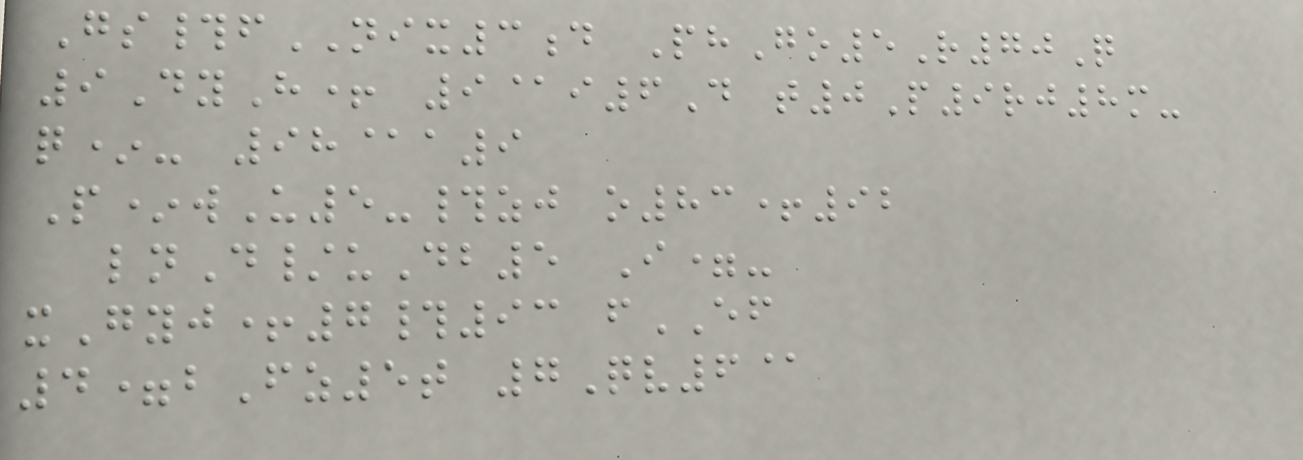Gs#fNIX3d PhGo5R70Q
9DyH+ 9@i6D t0P9rj8m-
q*- 98@a9
P*wU5-#zj o83+92
lnD/uDb5 I=-
xGyj+7#93 fEF
4=bFz5t 7Qv6@
